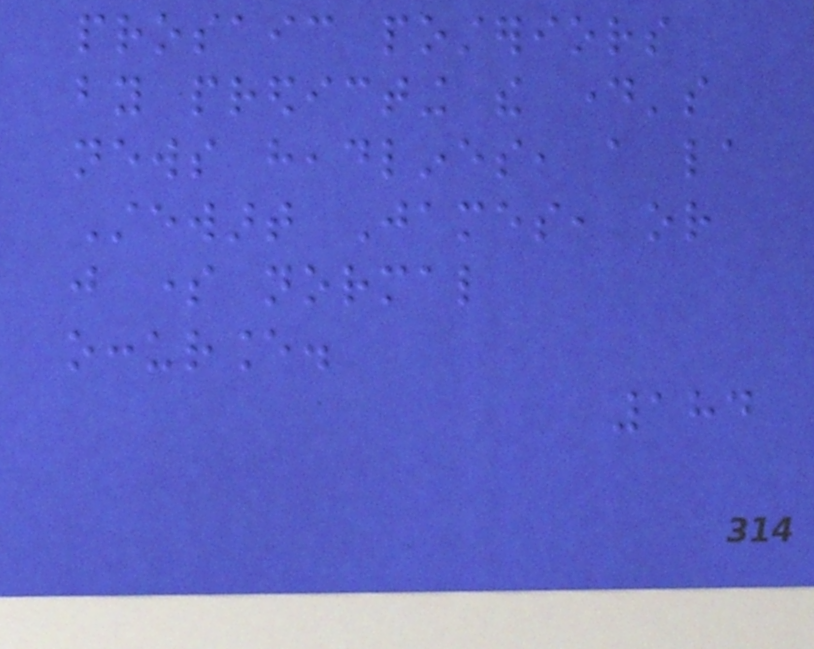prosaic posteriors
by predicting the day's
news headlines, a la
Stewart James, or
just some normal
occurance.
184
